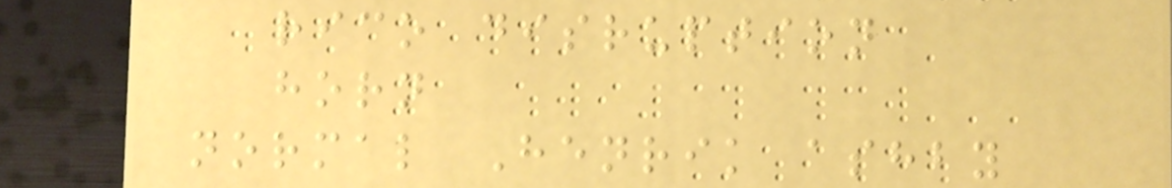rico disruption
horn
normal Henrik ashby
